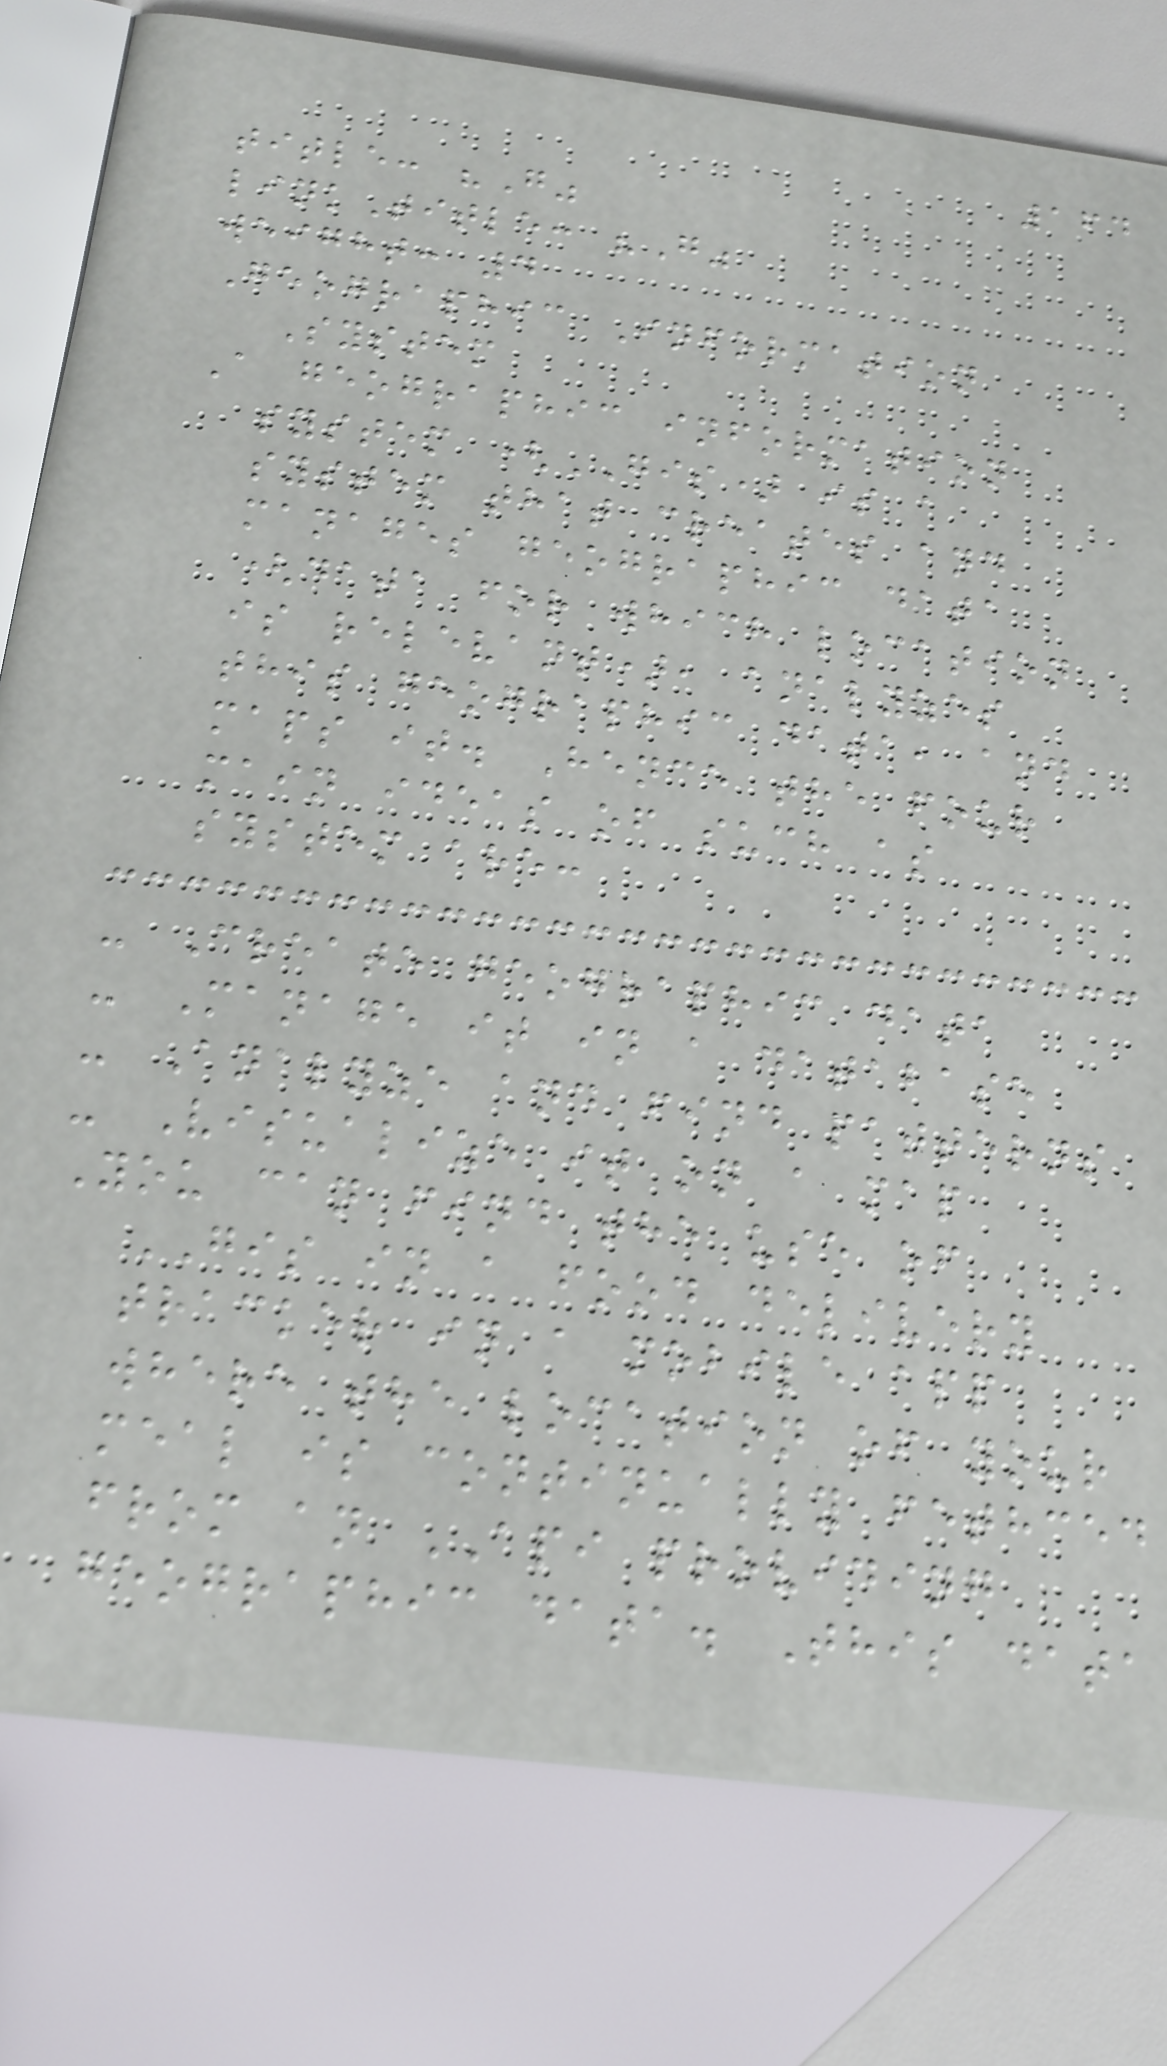164
title: "G"
linkTitle: "G"
weight: 4
Geographic Information
System
A geographic information
system (GIS) is a
system that creates and
manages geographic data
(data for which location
is relevant), analyzes
this geographic data, and
maps it. Hence the four
main ideas of such as
system are:
- Create geographic data
- Manage it in a database
- Analyze and find patterns
- Visualize it on a map
You can find the use of
GIS in a food delivery
tracker in a mobile app
where the location of your
meal is continually fethced
from an API providing
geographic data. This data
